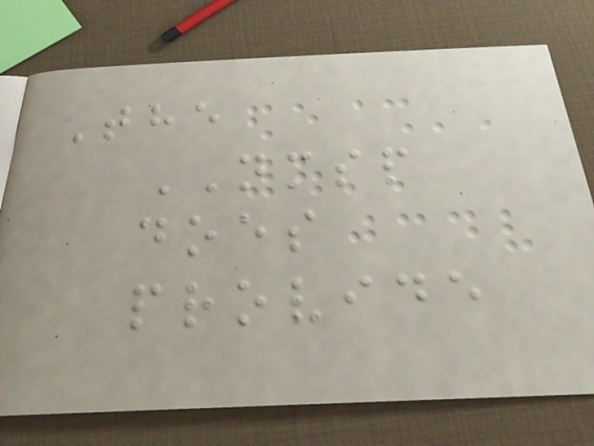The
NMSP
does
provide
